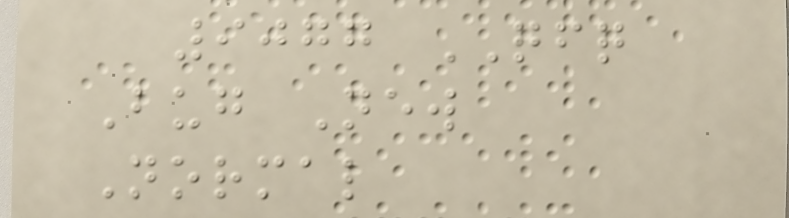9077 QFQ
Bug New
Normal
